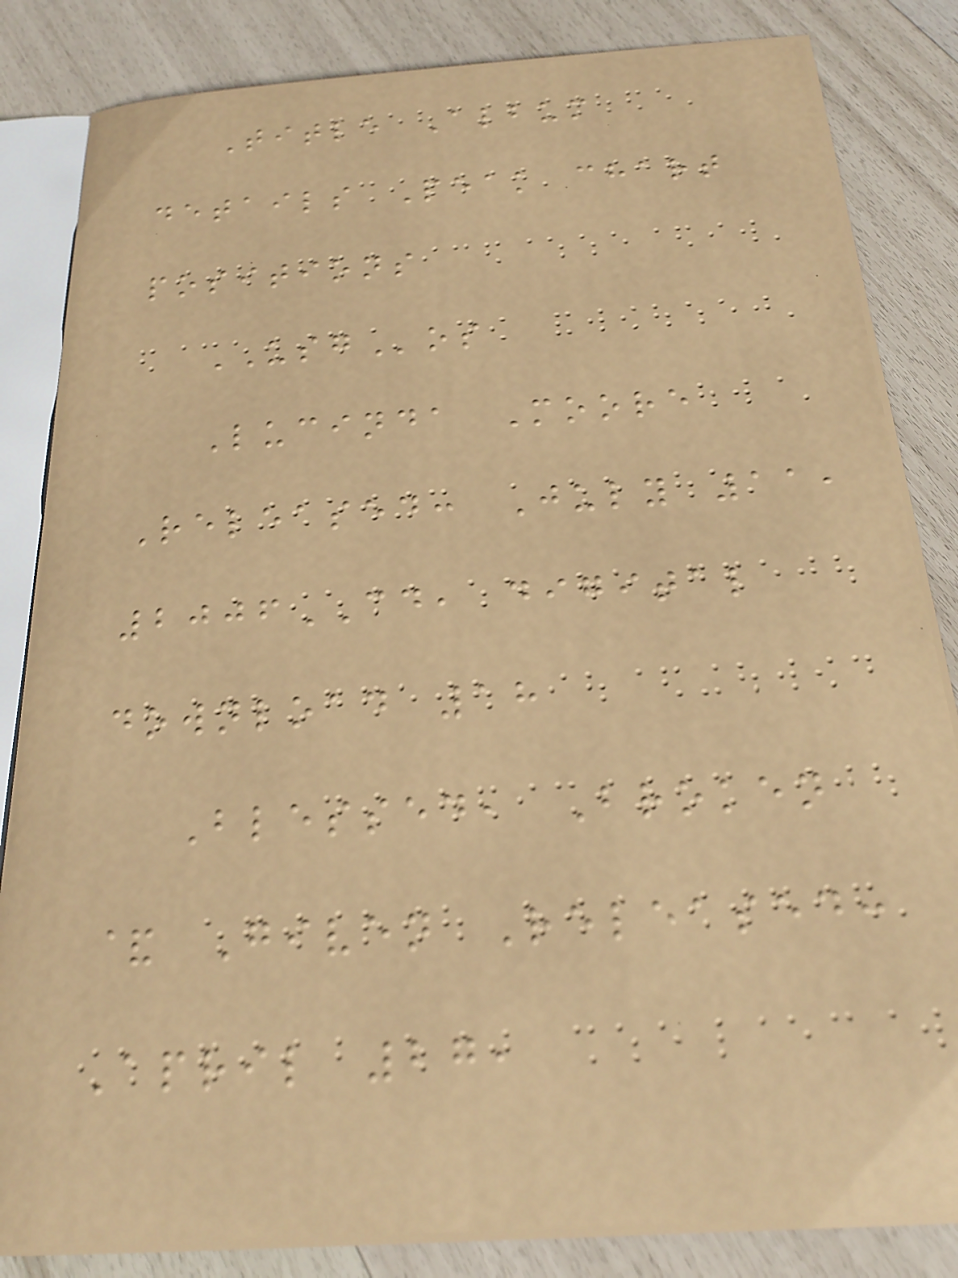Title Album
details Peak chart
positions
USGos
Lucinda Moore
Released: July 11,
2006CD, digital
download 18
Blessed, Broken
& Given Released:
April 27,
